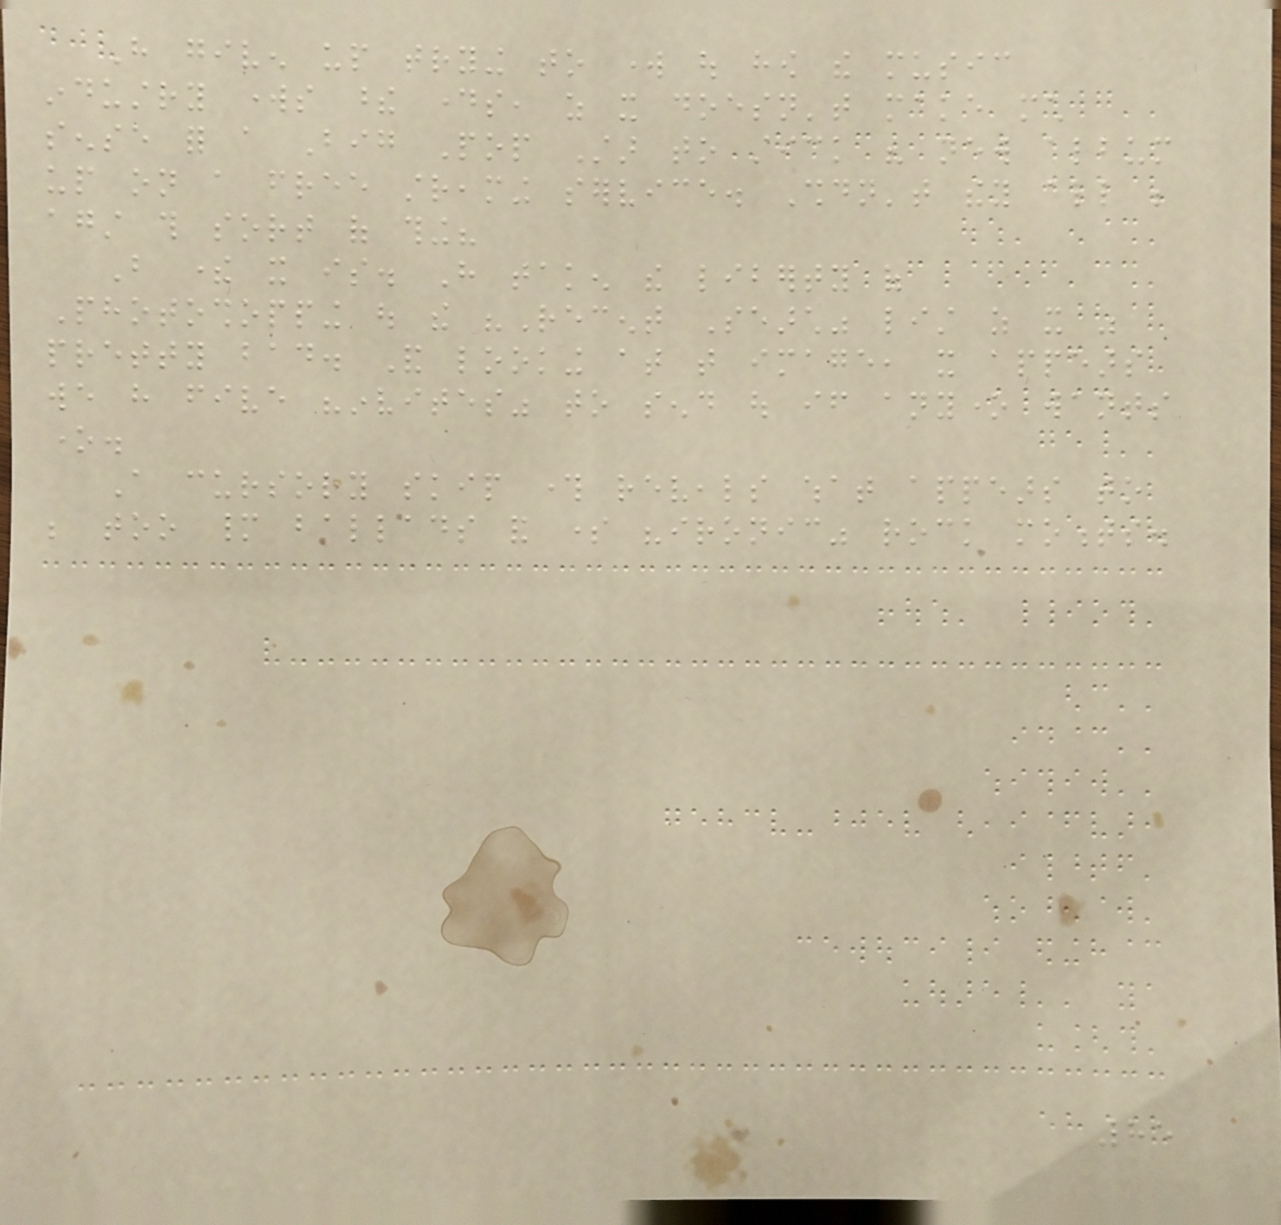Have given up trying to work out how the music
industry works these days, as it doesn't make much
sense for a Big Pop Star to stick his new album
up on a free streaming service. Shouldn't they all be
against this sort of thing?
But there it is. Have taken the liberty of
Photoshopping out the "Recent Search" list as it was
pretty bad. And looking at that image, it appears
we have five "invites" to send out if anyone wants
one.
A cursory skip through reveals what appears to
be too many ballads and some "ironic" rock moments.
85
